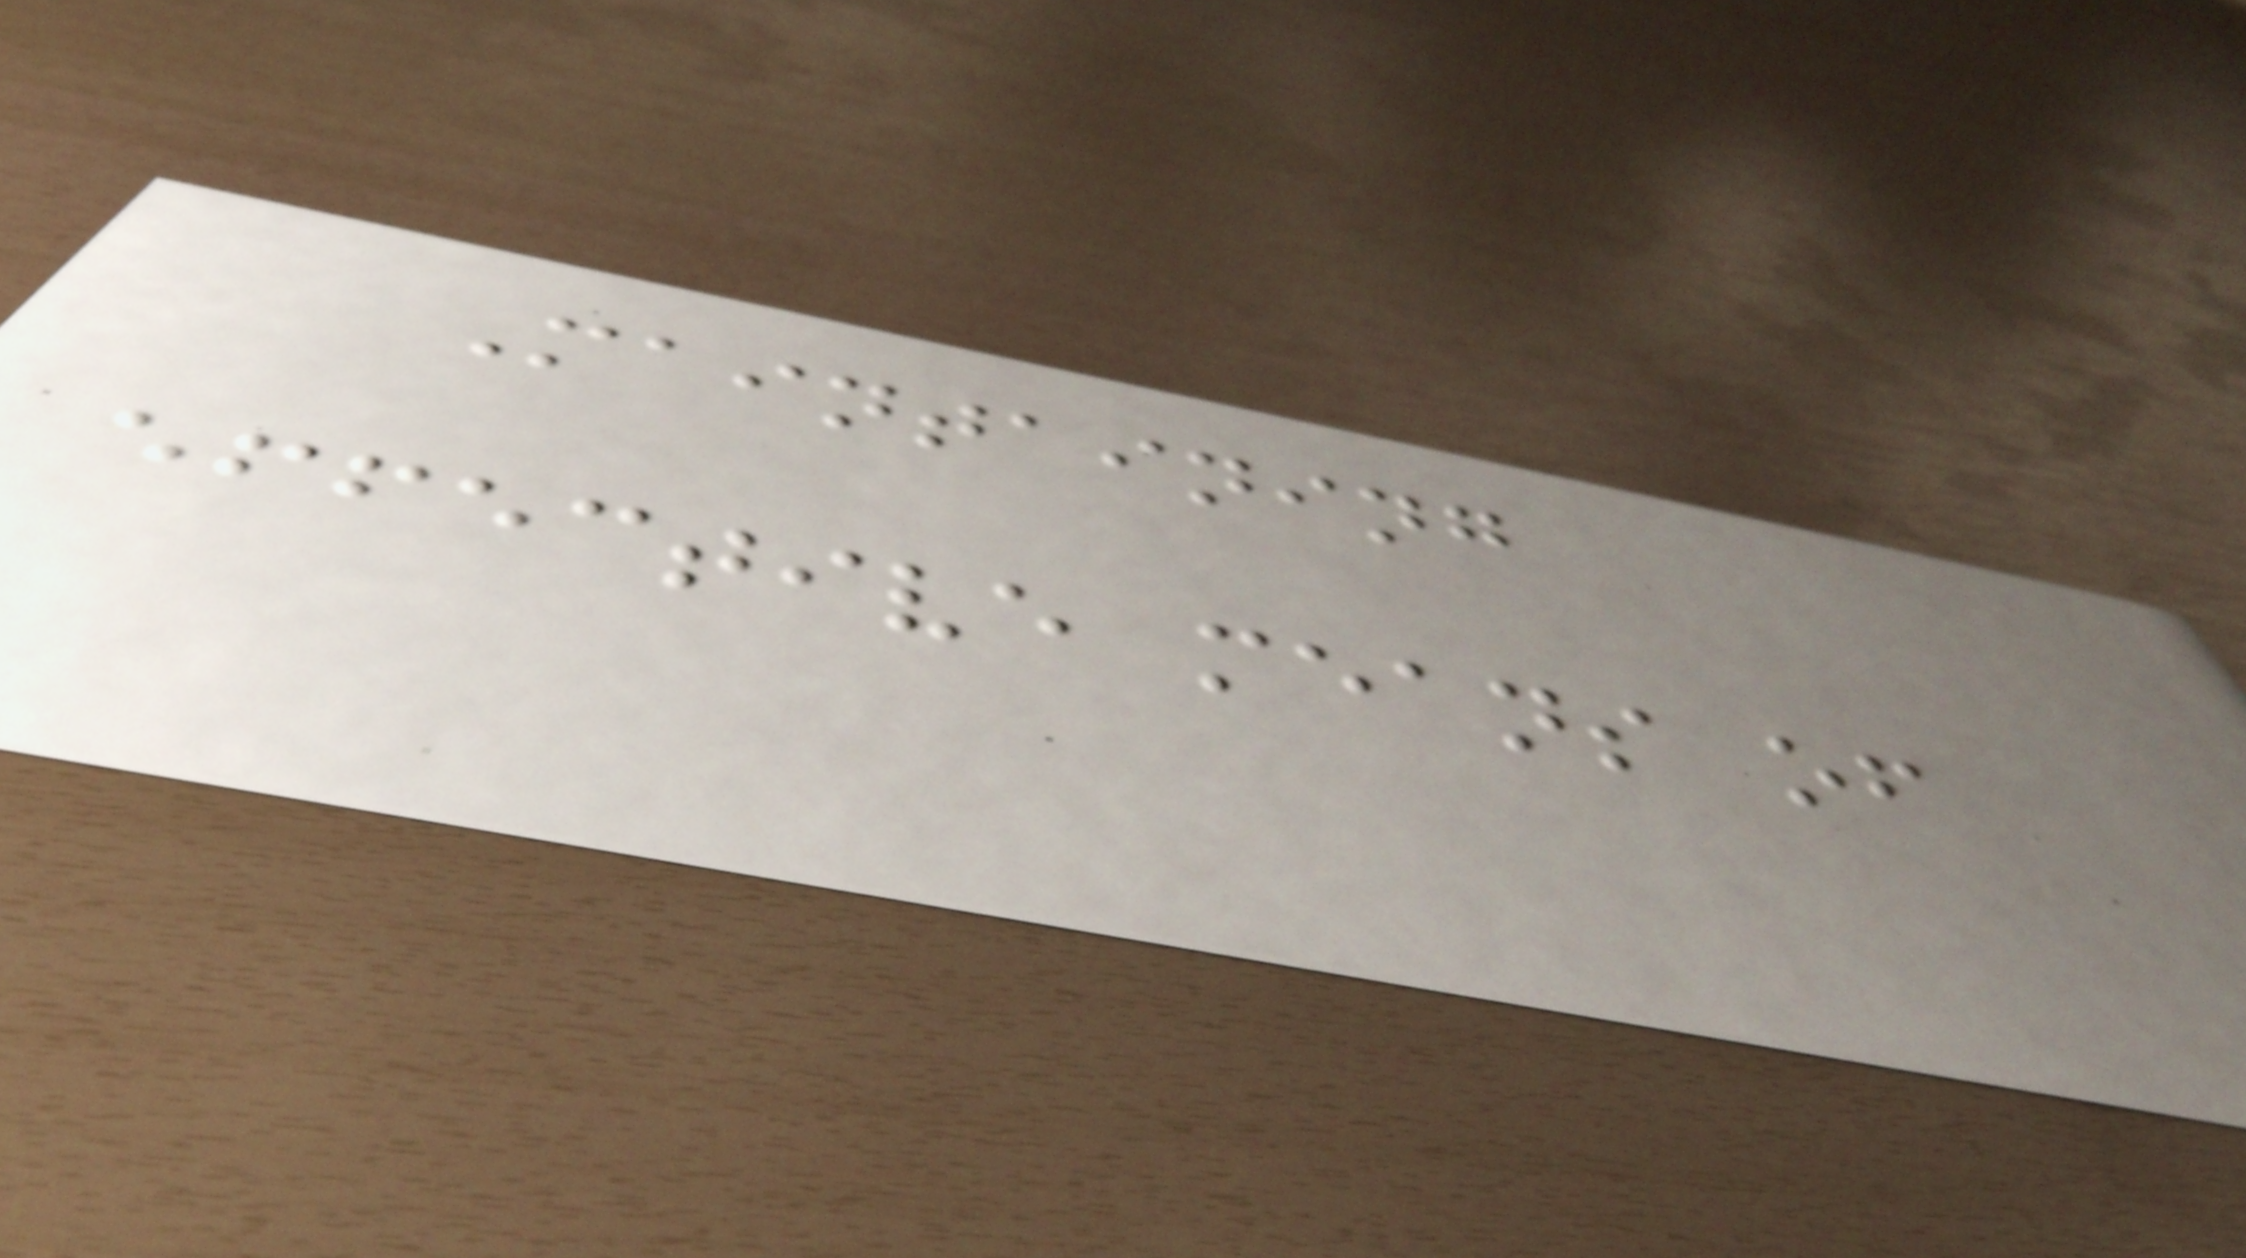Maintaining
effective means of
